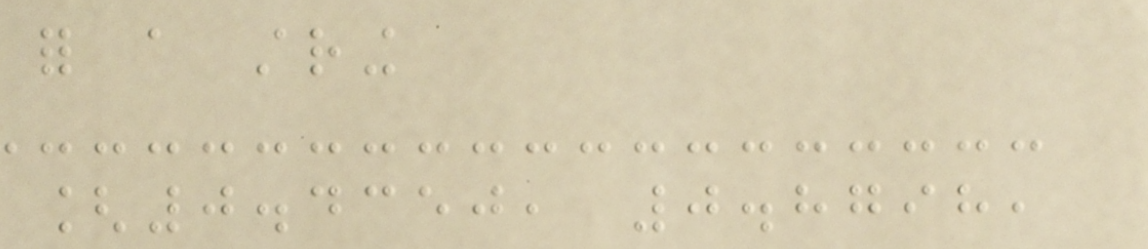for a string
[0.4350, 0.8798,
